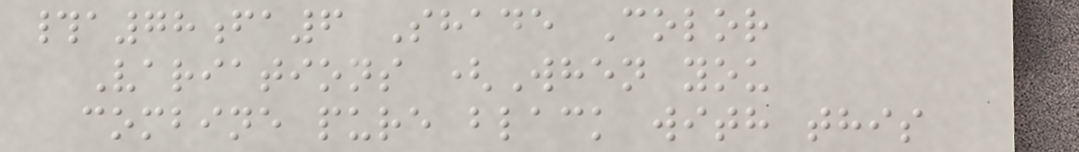#a78fa6 Shade Color
Variations (When you
combine pure black with this
